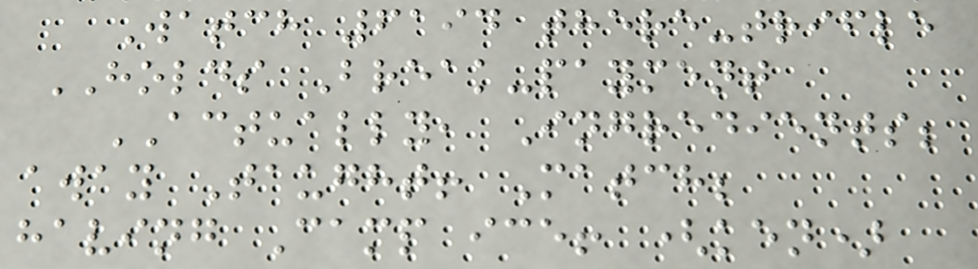Watch 6194 there-trifle
HOLDS Break-payment
ACTUALLY, Ingredients;
away Taught! Match;
having Camp ice! (ken)
